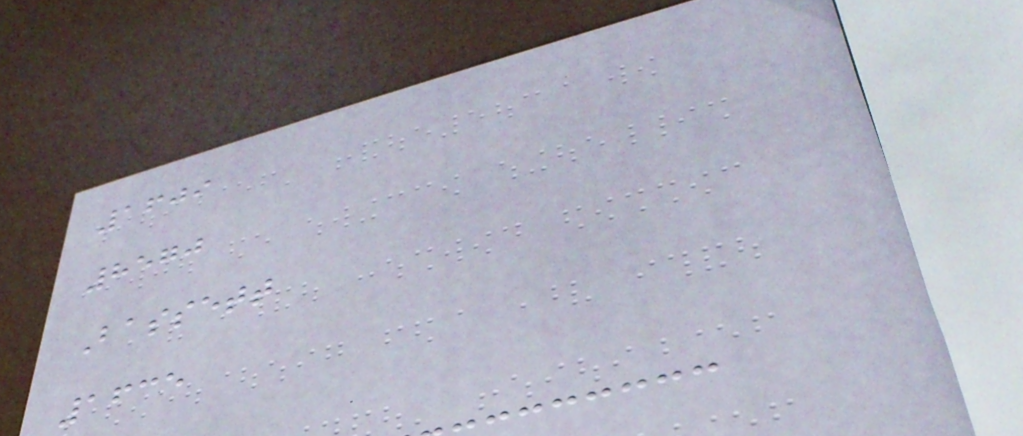1609
8570
Bassett
1635
